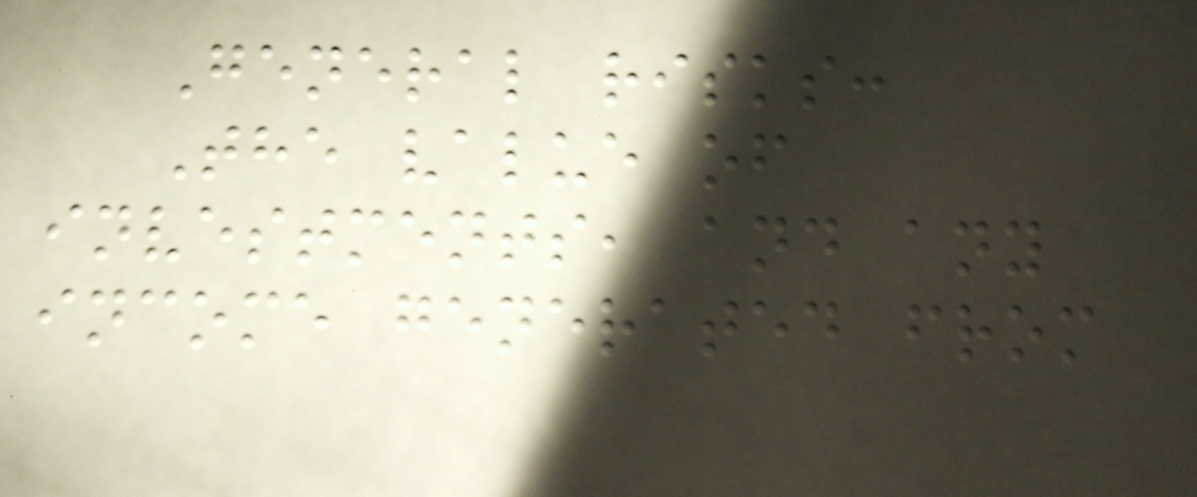General risks:
The value of
investments, and any
income generated from
